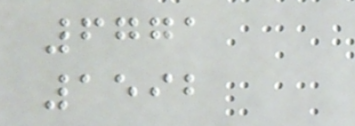6771
1592
